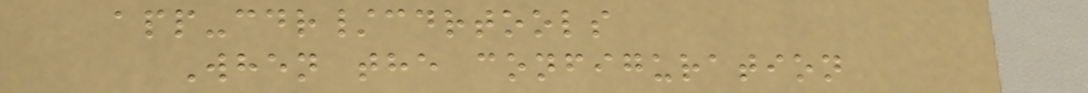app-cdr/cdrtools
When the configuration
